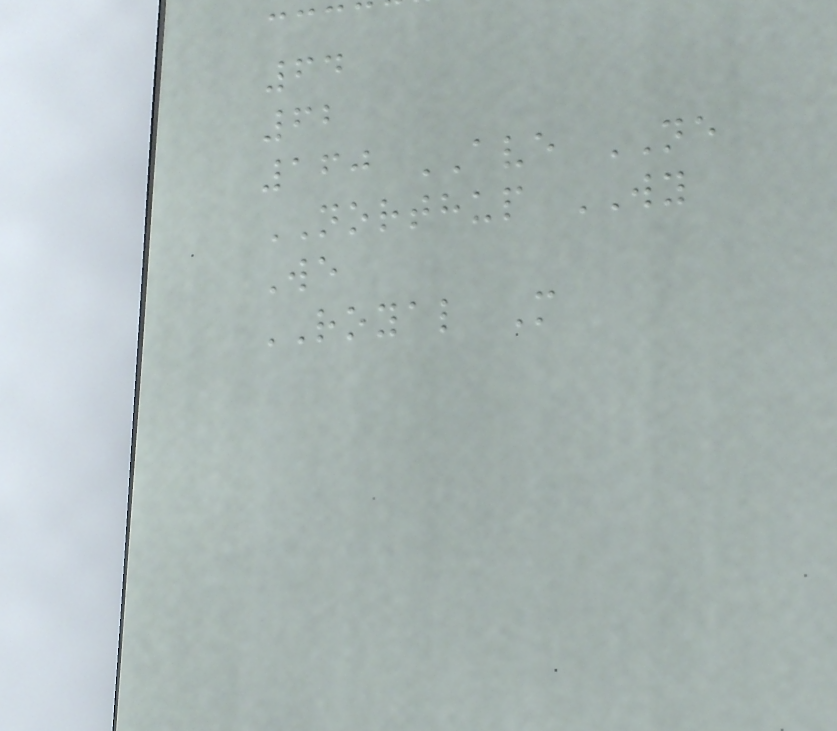64
62
160 AVE NE
NORTHUP WY
We
ROYAL M
